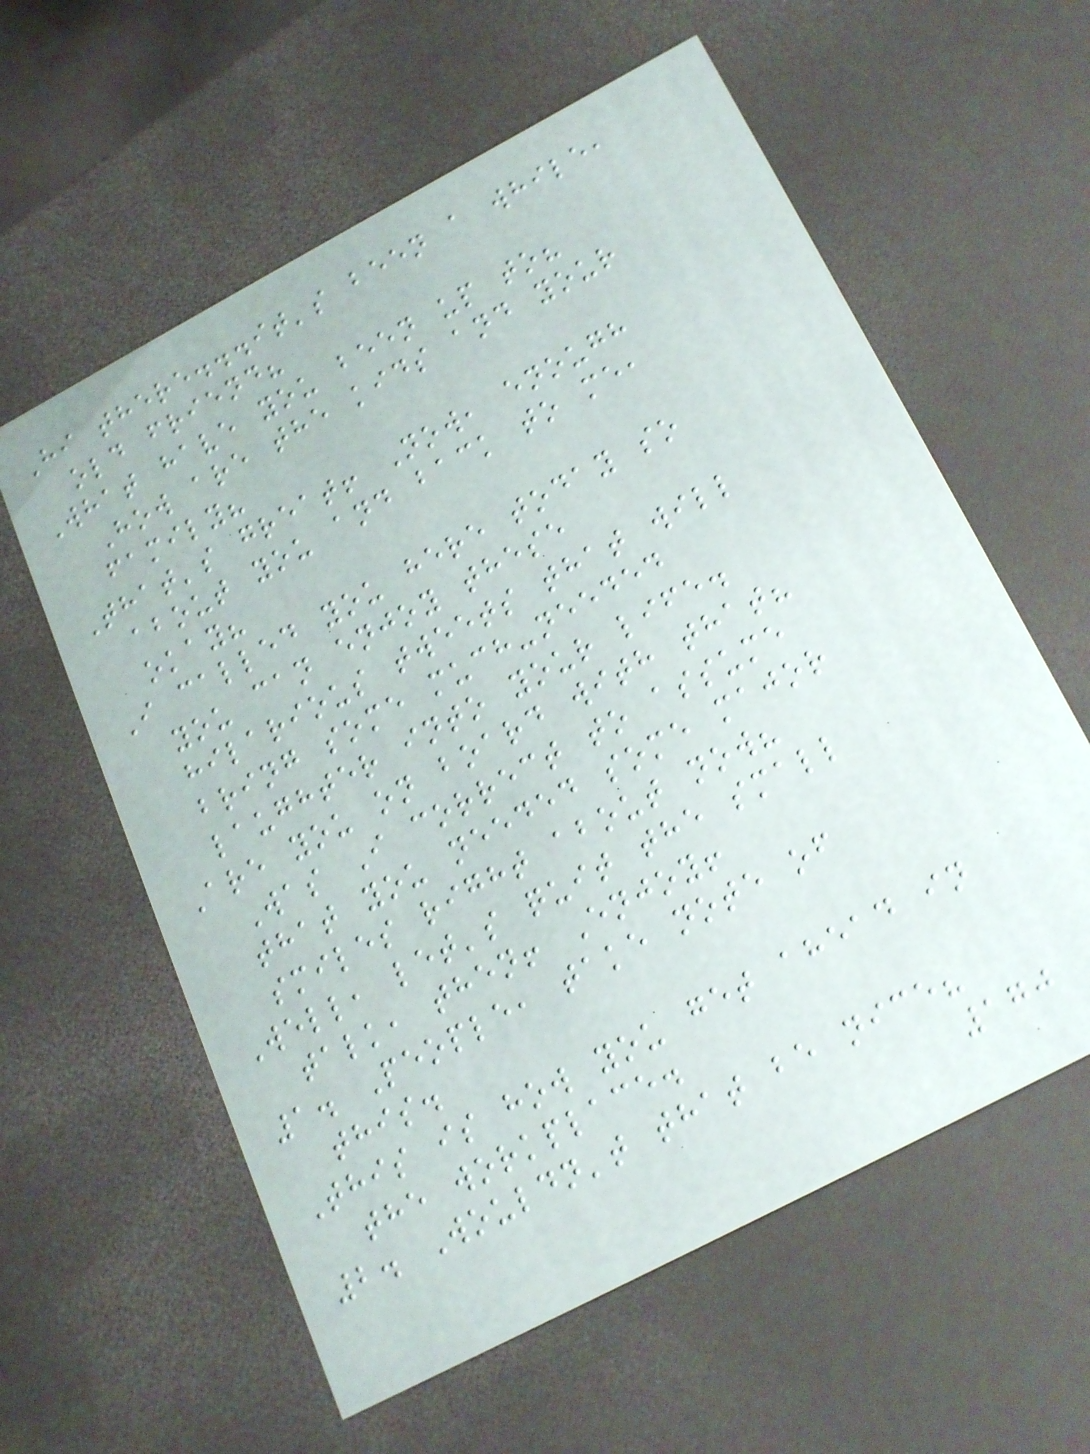Hi there...it's been a while,
old friend?
What have you been up to?
How are the kids and your
family?
That's great! Now, enough
about you and back to me,
okay?
I called you here today so
you can enjoy these
hilarious tweets that will
bring some much-needed
laughter into your life.
Are you on board with that?
Was I correct to assume
that you needed some major
smiles right about now?
Well, let's quit the small
talk, then! Enjoy!
1. People, take note of
this.
This is how you get ahead in
the workplace.
2. Wouldn't that be nice?
170
